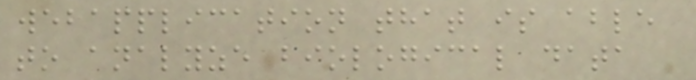webapplication that is able
to analyze biological data
